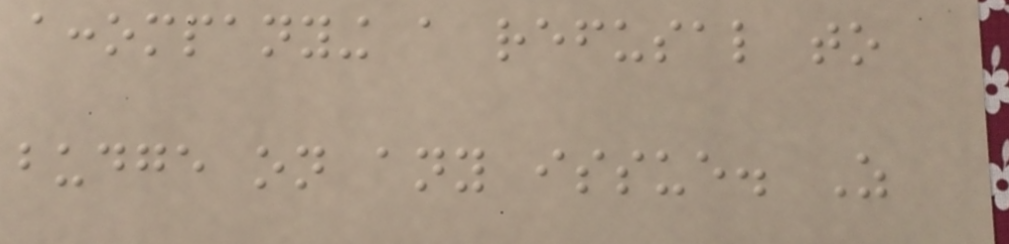accompanying a refusal to
budge on any issue. As
